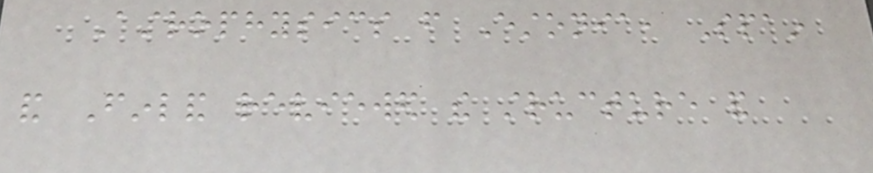Astrophysics from Estonia, Spain
and Finland reviewed the structure and
